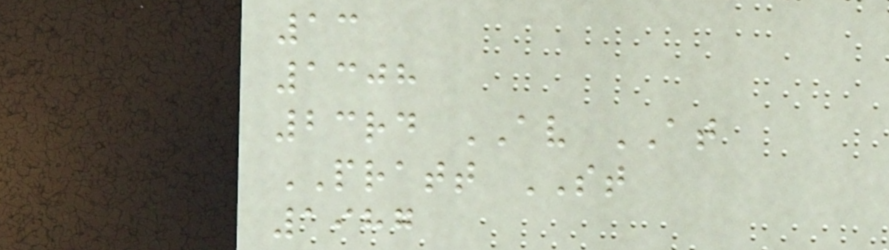13
1308
23rd AV AT
PRATT ST
1987
